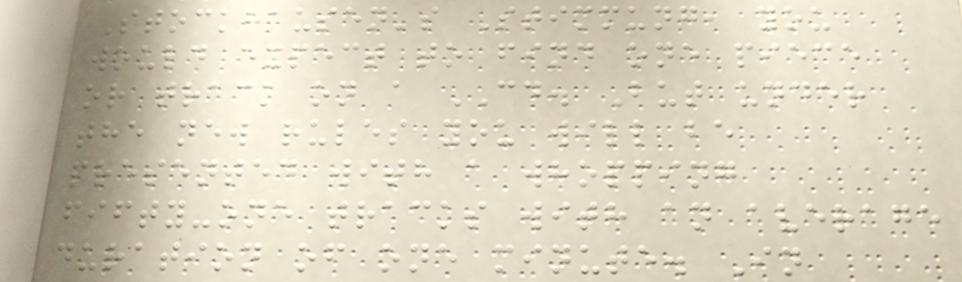Stockhausen's Stimmung, you
would expect to find one piece
or track on a CD. But under
the new rules you will be
presented with a whopping
fifty-one tracks with an average
duration of one minute. In
